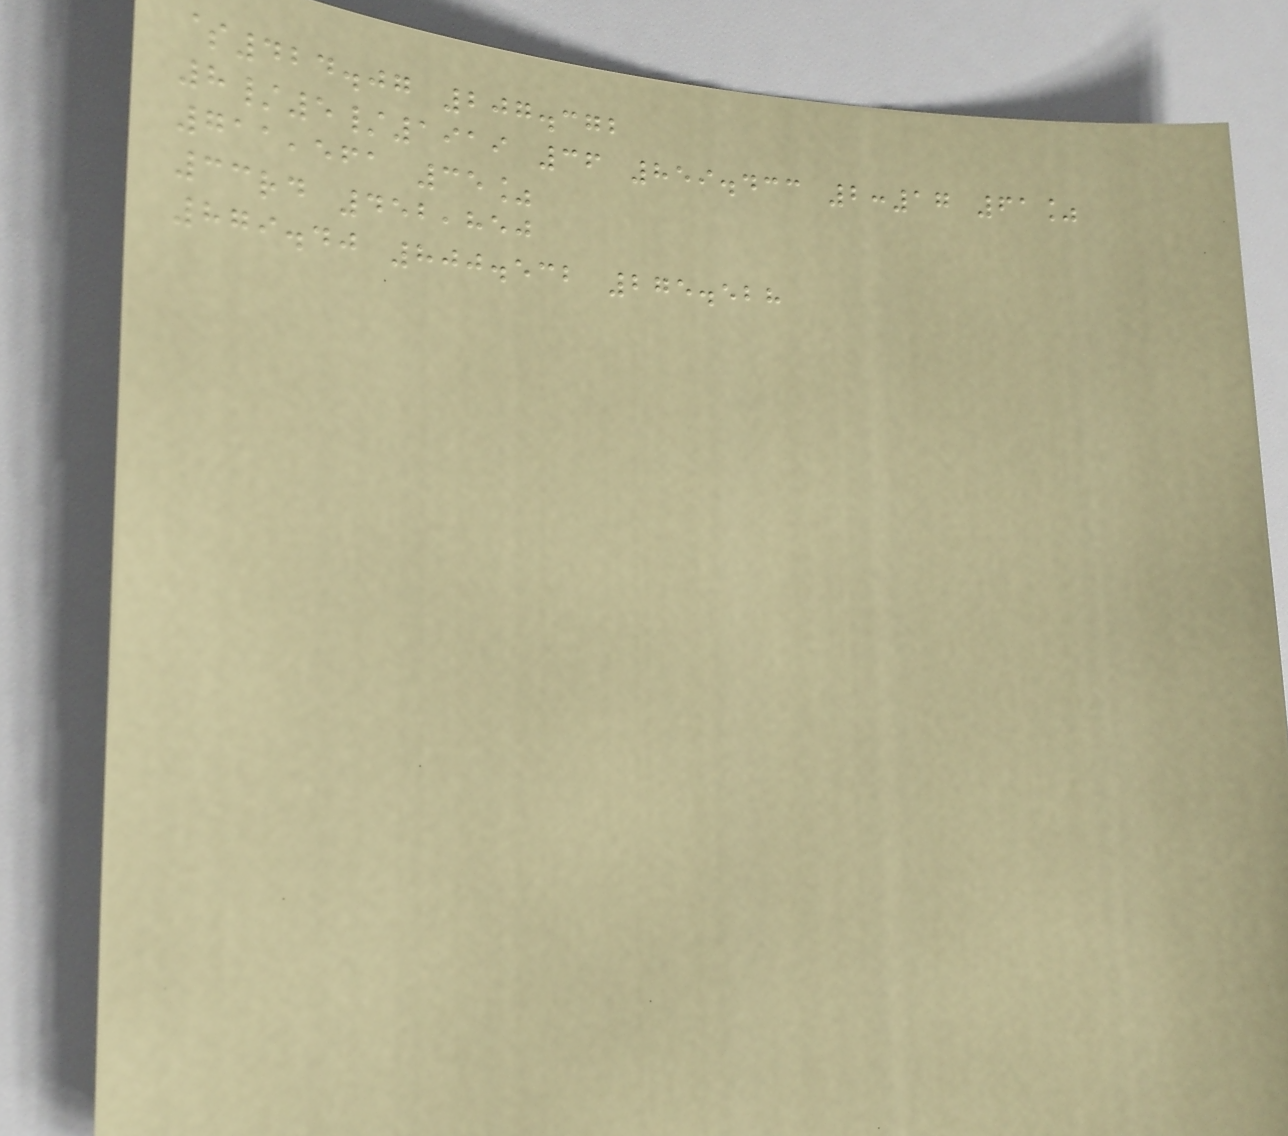$424.07 207.372
8/5/1919 36 859.433 2:17 61%
711,561 35%
33rd 452,850
879.40 800.532 275.528
